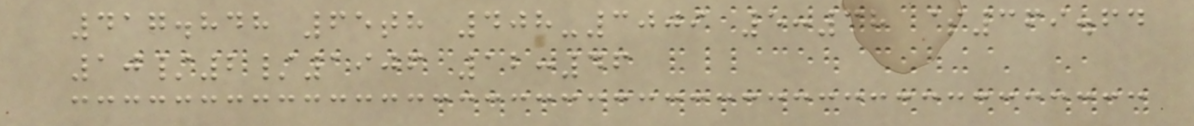417.848 65th 408-3009 5:38 $369.64
10/2/1906 12:46
